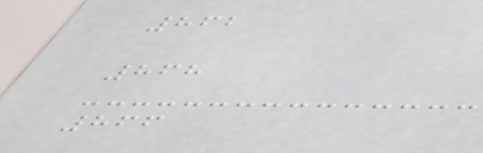862
868
866
